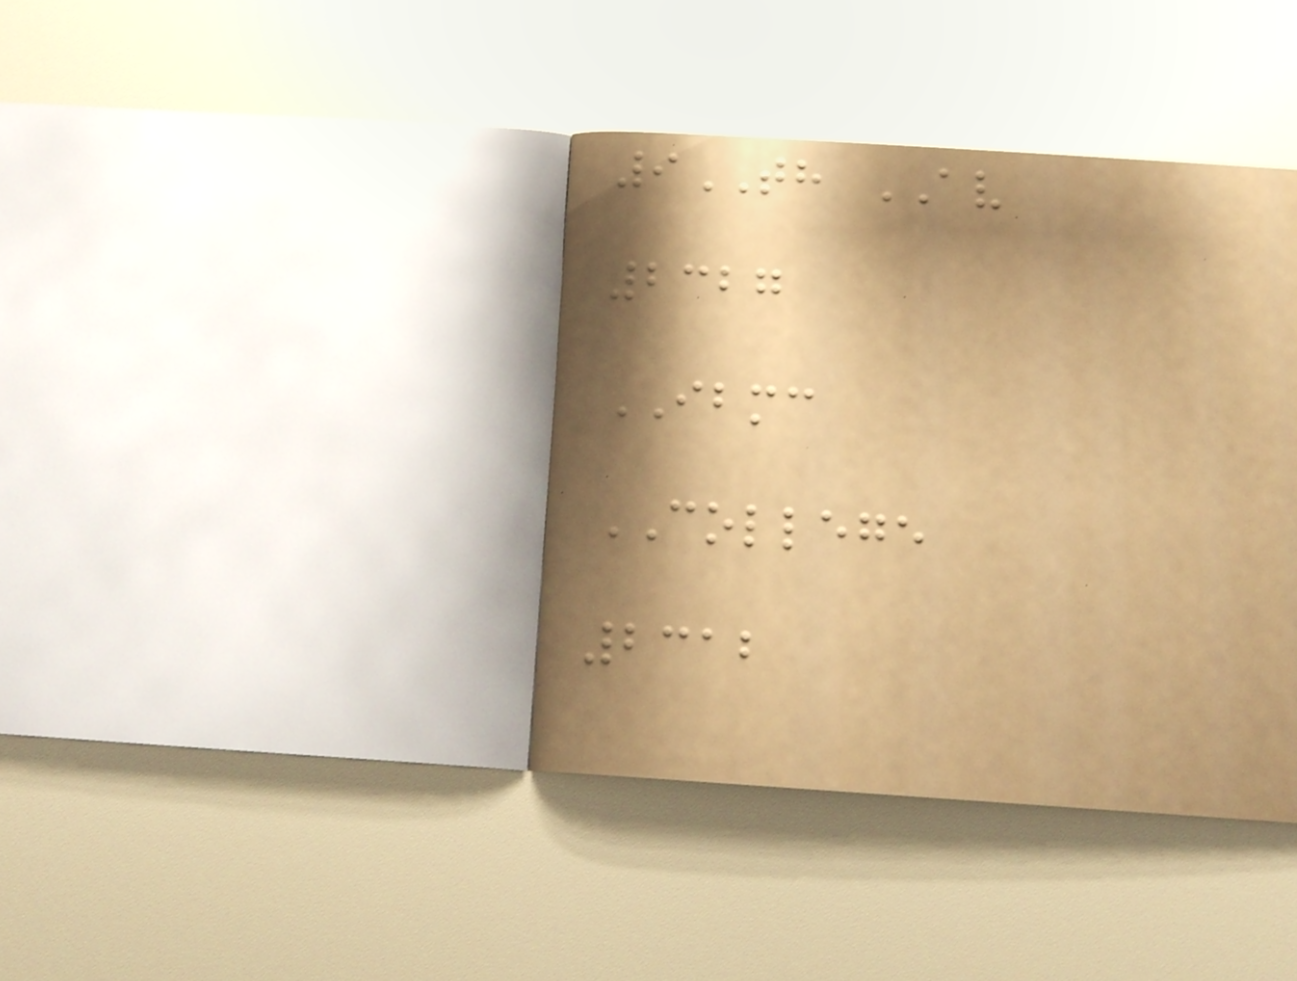9TH AV
2327
IBMC
COLLEGE
2312
